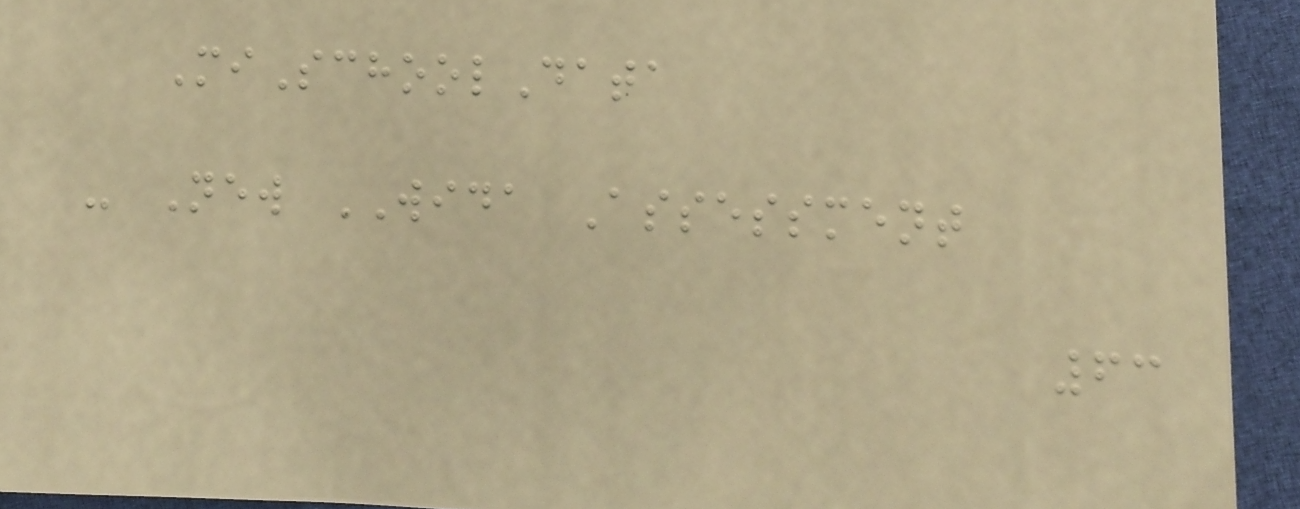MiSchoolData
- New WIDA Assessment
63
